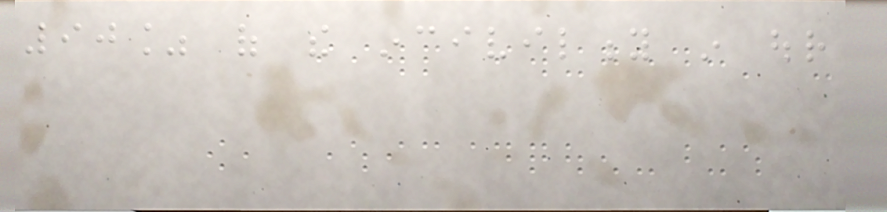90% of the incivility in our
